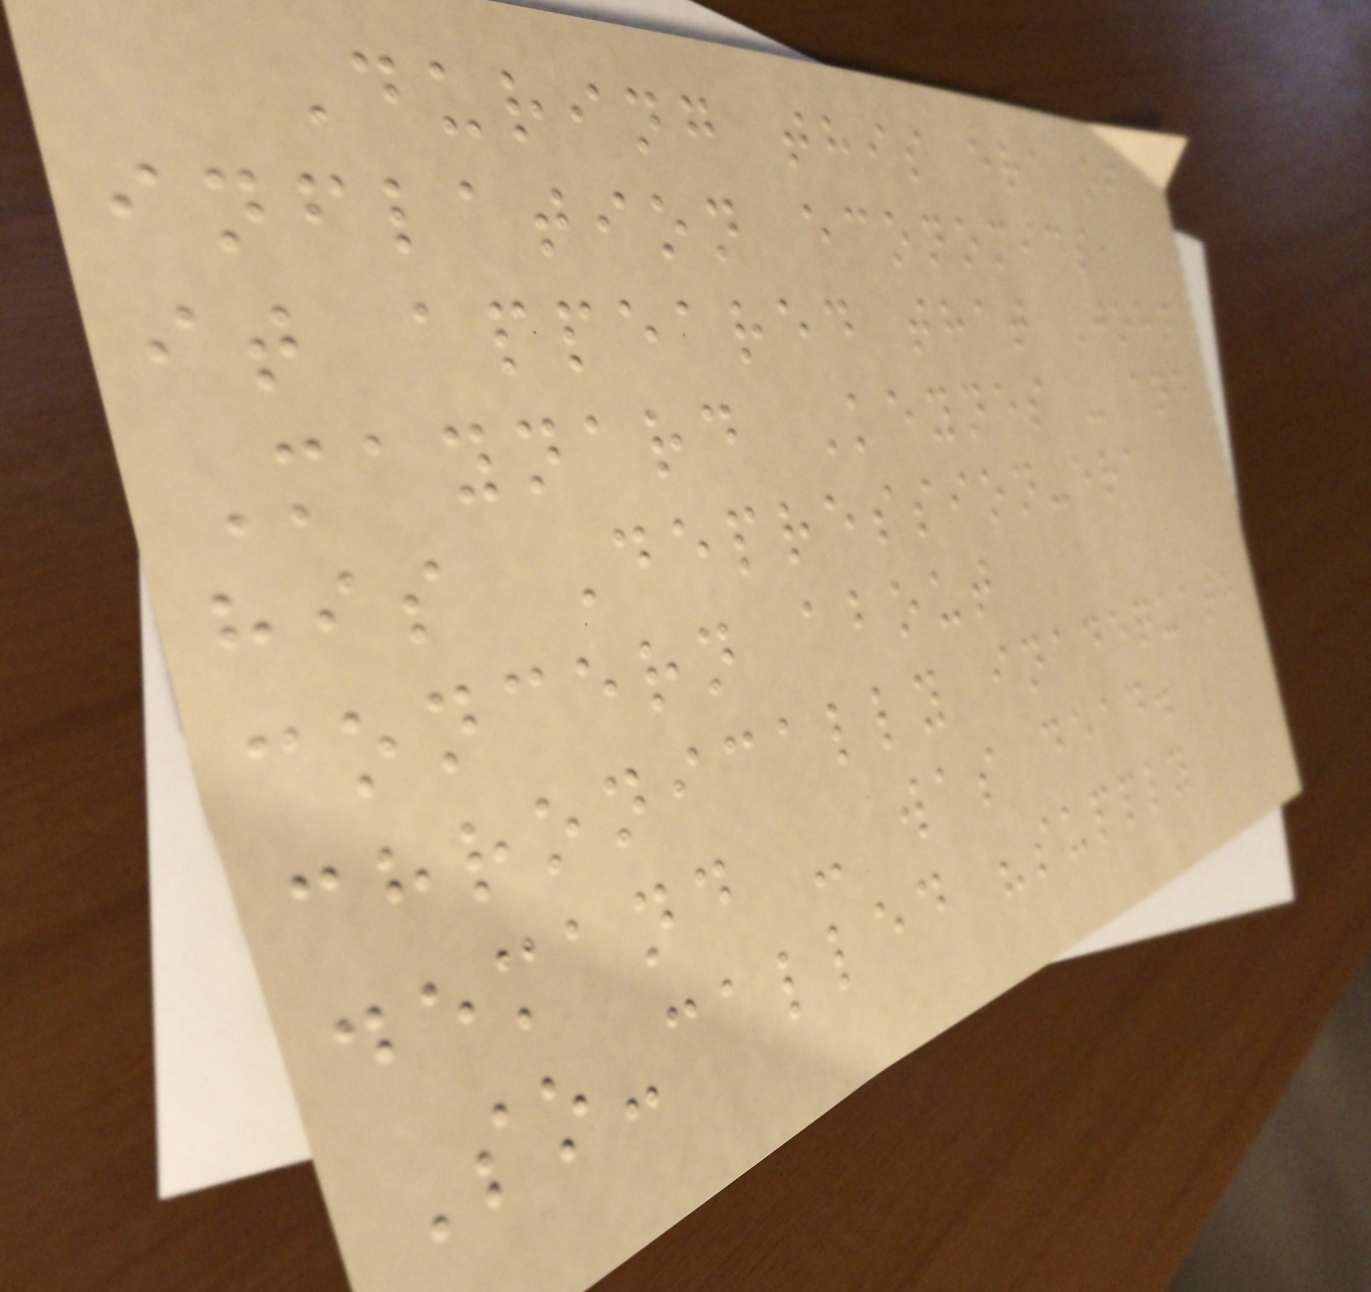During this era of
inflation economics,
it appeared that John
Maynard Keynes - and
his Depression-era
concern about
chronically inadequate
demand - was dead.
So-called "supply
